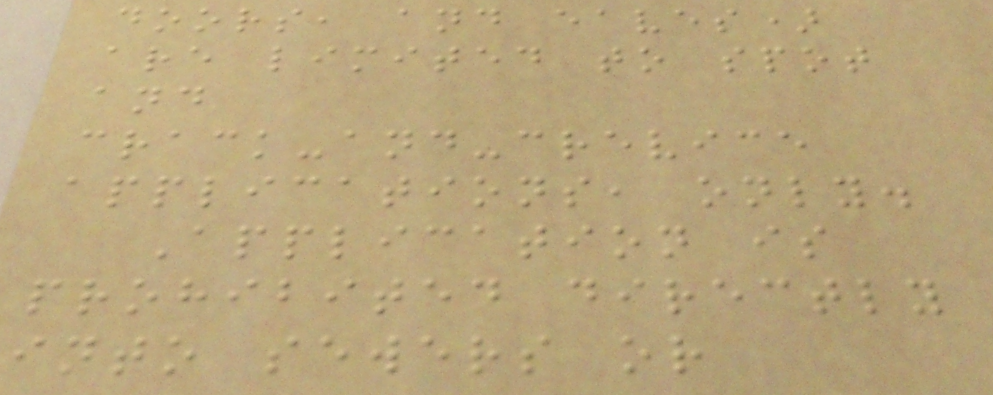doors, and eaves)
are limited to spot
and
crack-and-crevice
applications, only.
Application is
prohibited directly
into sewers or
